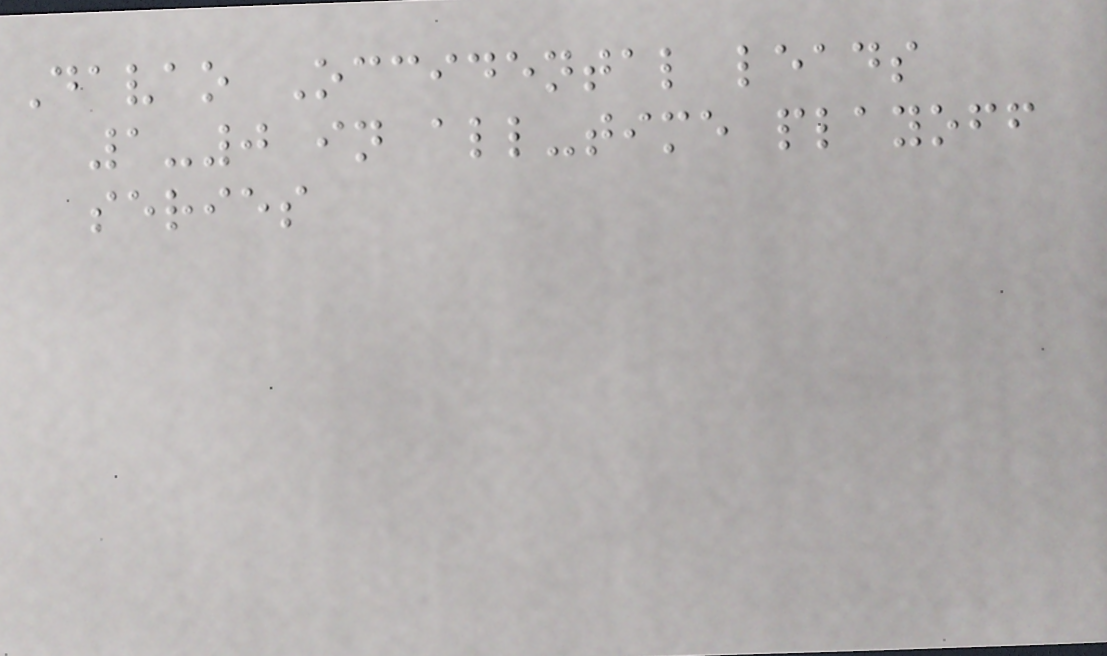Davao Occidental leads
1-0 in all-time playoff
series
